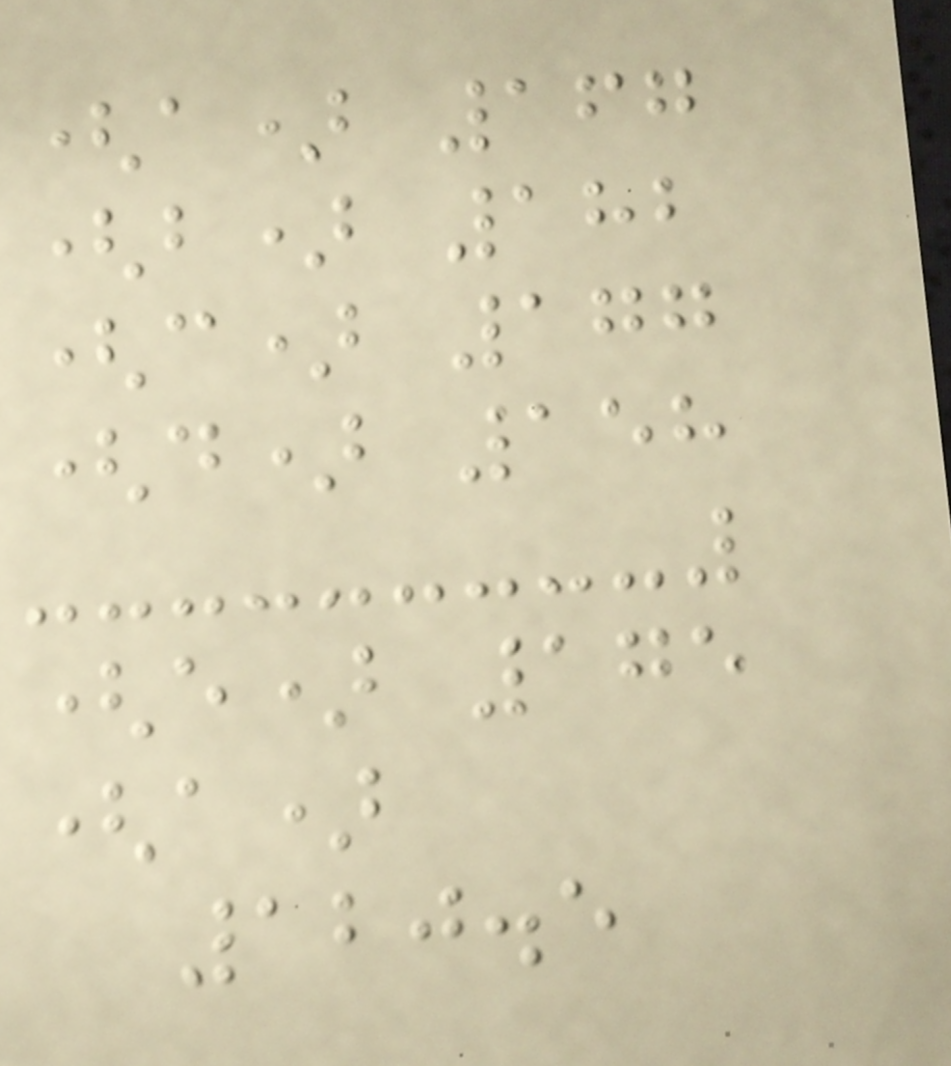(a) 167
(b) 182
(c) 177
(d) 158
(e) 175
(a)
120.5
